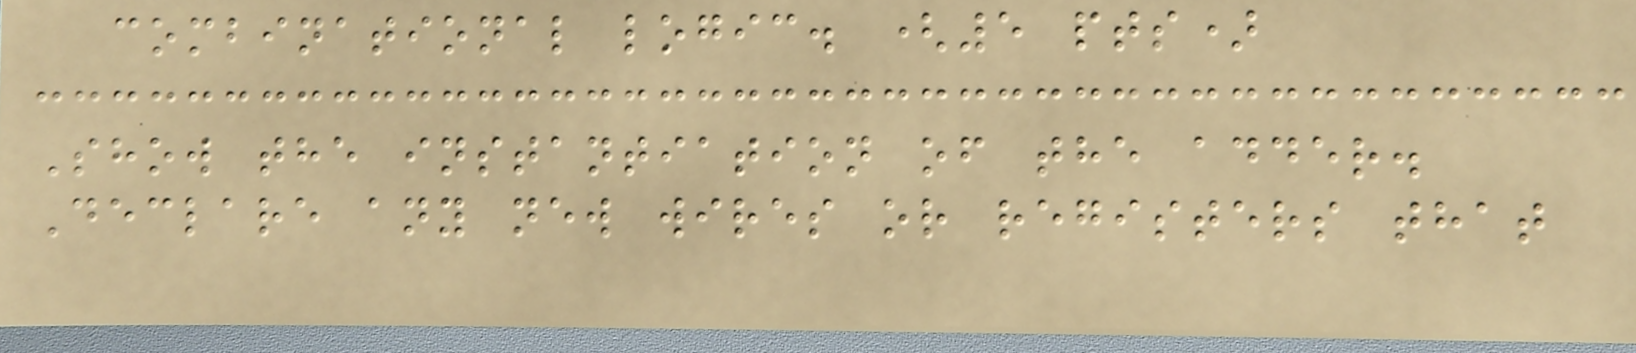combinational logic. (5 pts)
Show the instantiation of the adder.
Declare any new wires or registers that
